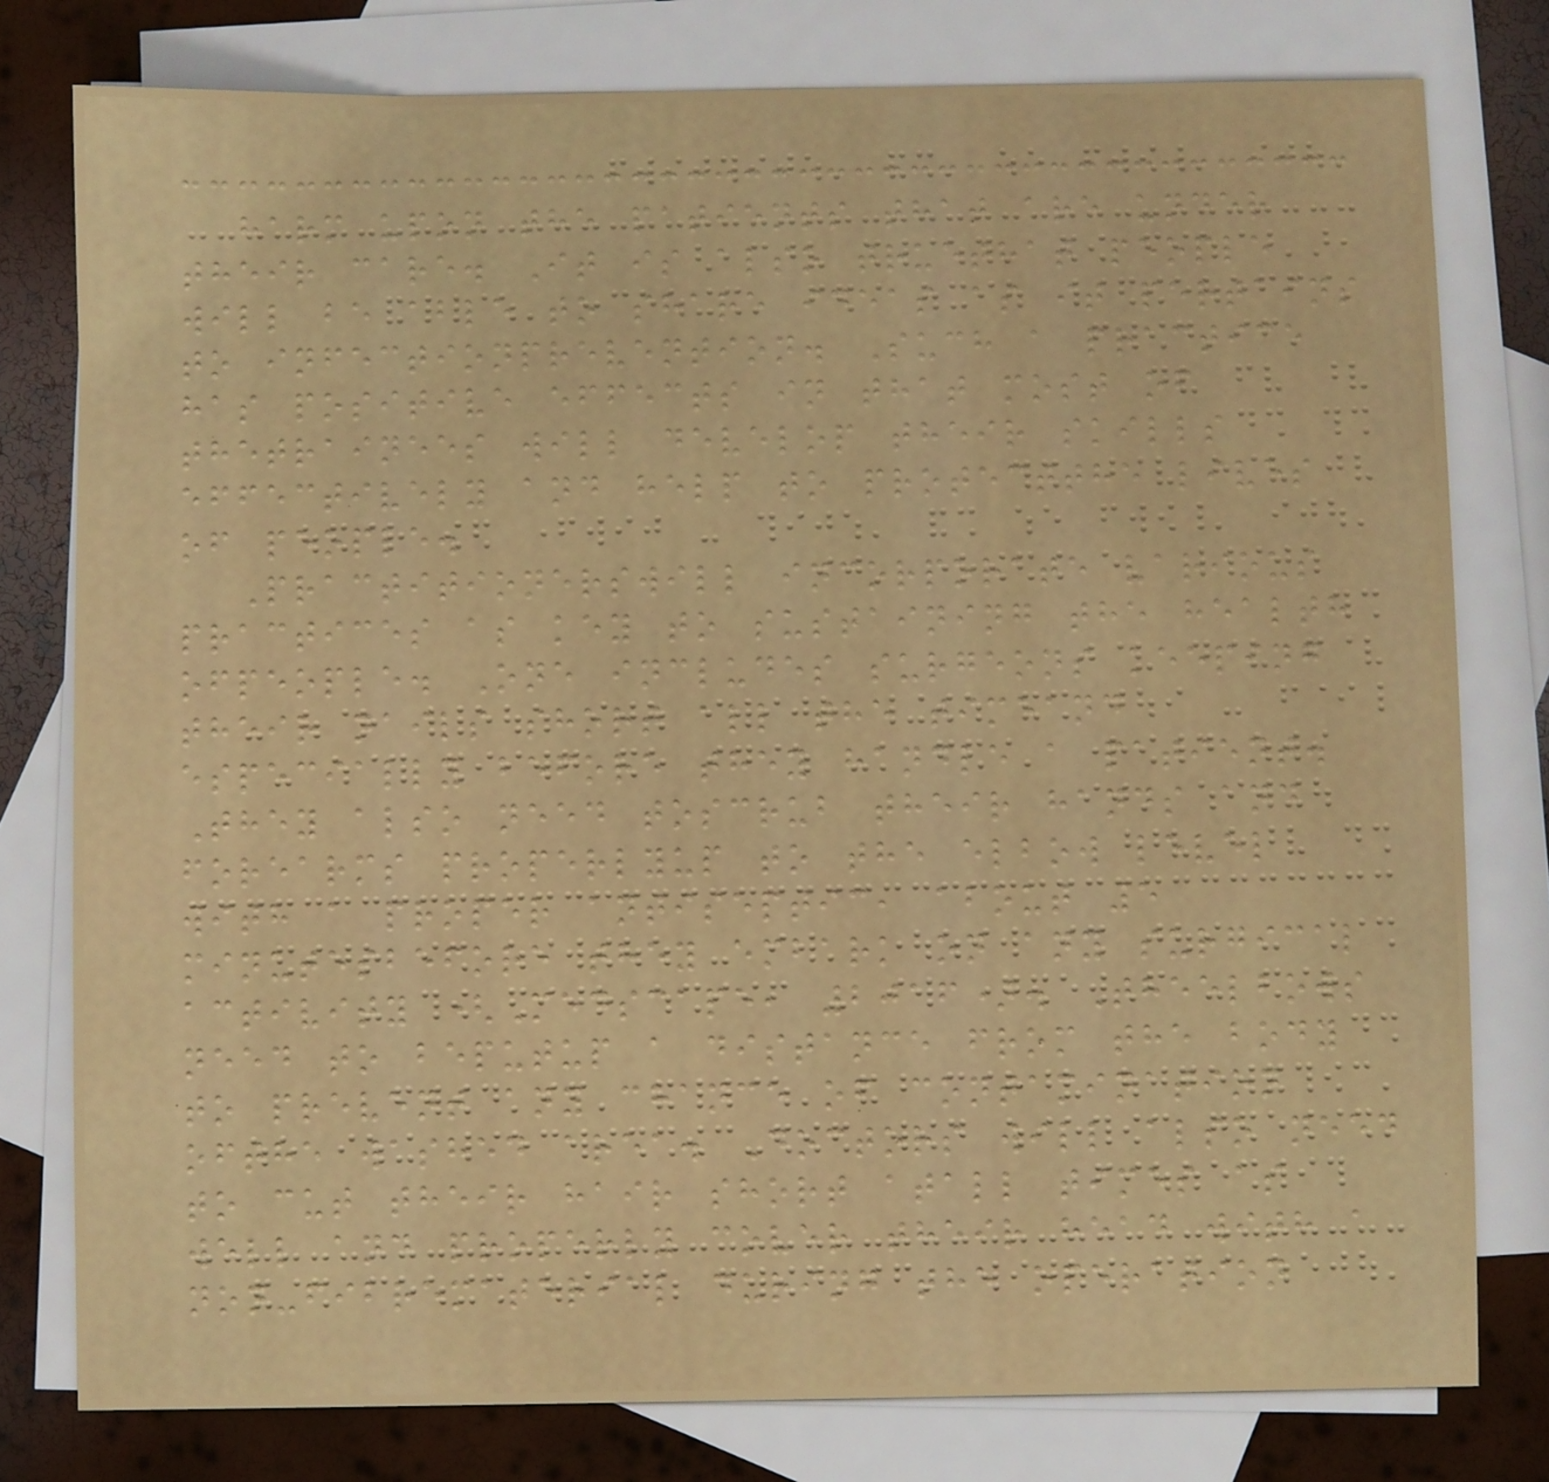harm upon the patients that are under
their care. It is also truethat people
will be able to share ideas as it pertains
to infectionprevention. Such a practice
has positive effects in that most of
thetrainees will develop their skills
effectively and help to protectthe lives
of people.
Practitionerswill incorporate various
practices as key to sustaining the health
ofpeople. One includes surgeons keeping
their nails short all the timeand
especially before they handle a patient.
They also need toscrub their hands and
forearms properlyup to the elbow level
with a proper antiseptic, about 5
minutesbefore they embark on any surgical
activity (Medscape, 2016). Theelbows
need to beputup a distance from the body
to prevent any chance of contamination
ofthe washed area. Doctors will also need
to cut their hair short atall times as
well and properly cover their head with a
non-fibrematerial during the operation
